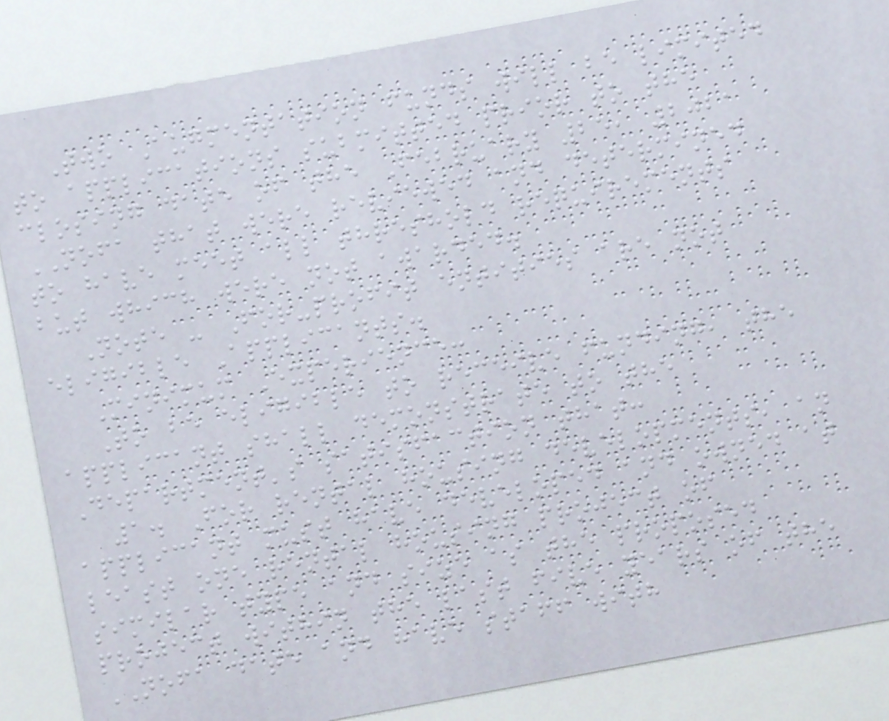Two Augmentation funds will be limited
to applications submitted prior to the
closing date of the February 25, 2021
NOFA that were reviewed and determined
to have meet all threshold requirements
but which were not awarded.
Note - For-profit entities are not
eligible Applicants.
Minimum Experience:
To be eligible to receive funding, the
applicant shall demonstrate to the
Department's satisfaction that:
1. For rental housing developments, an
applicant must have developed and owned at
least one rental housing project of
similar type and size as the proposed
project within the last five years of the
NOFA date and have staff with
